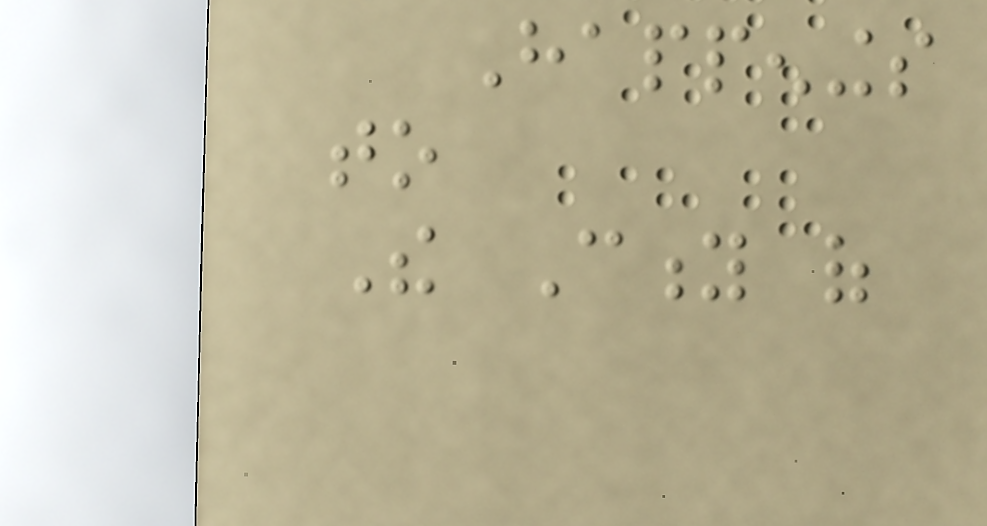Happenings
to
The City of
